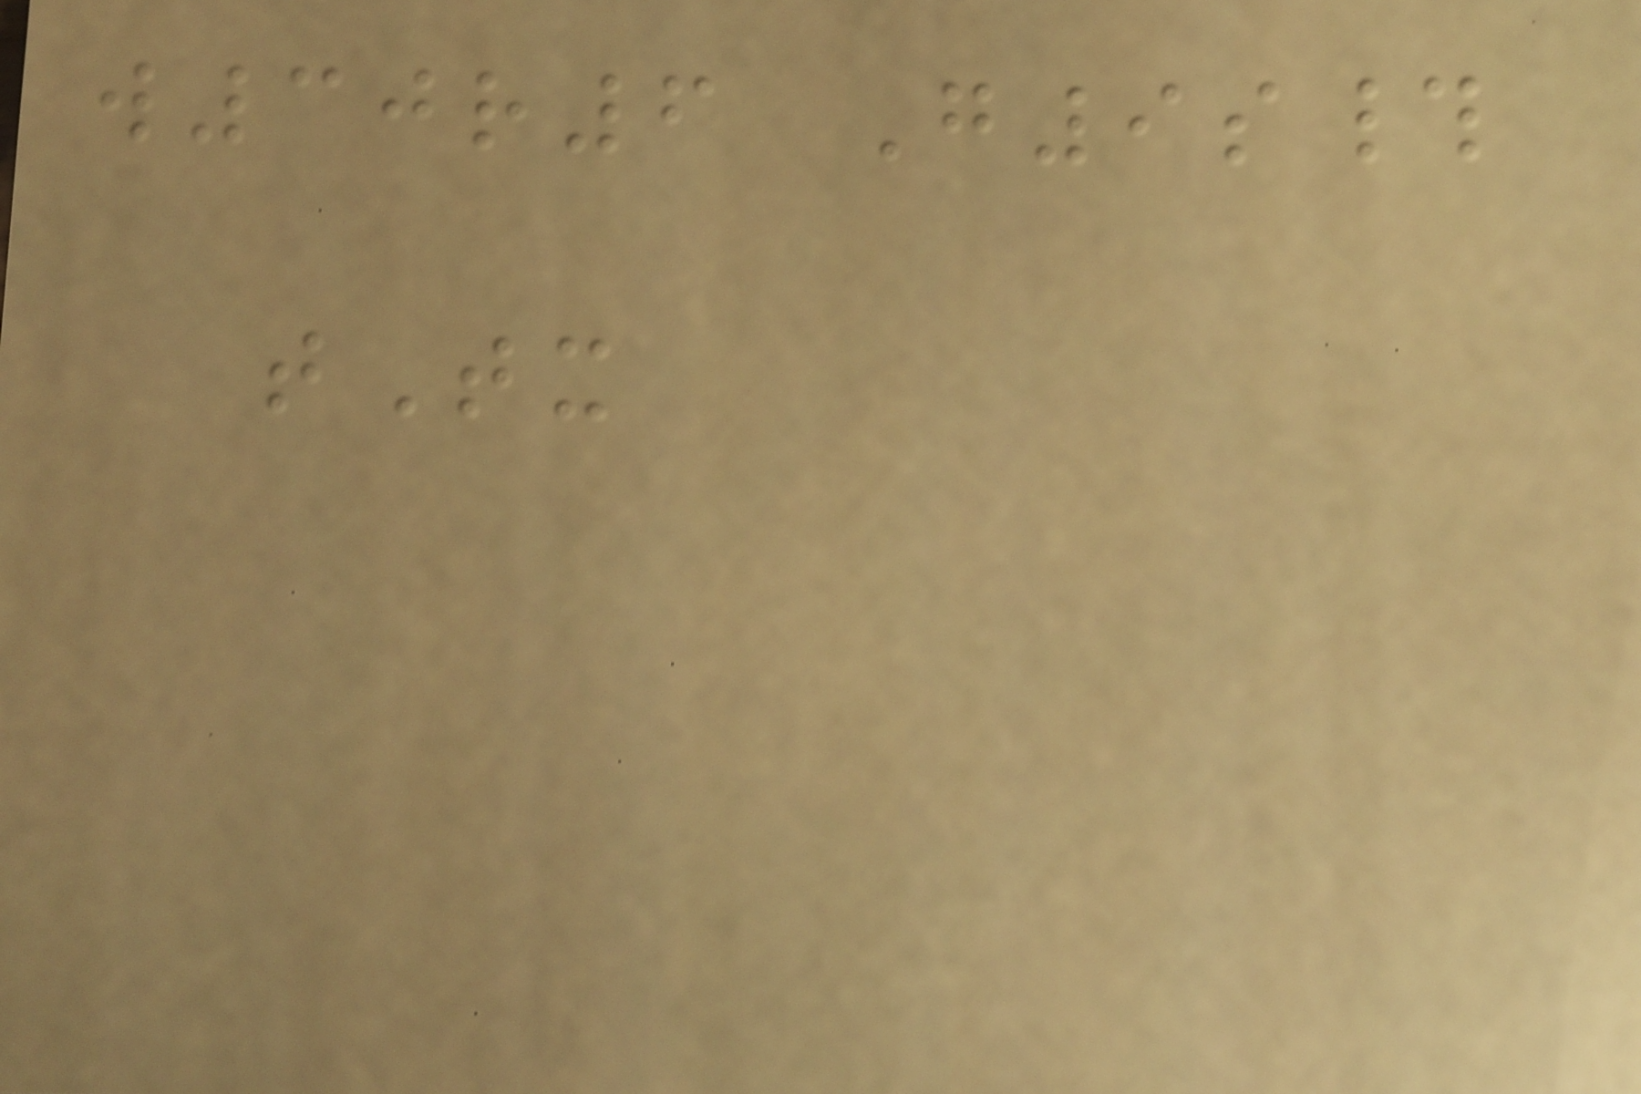w30r6 G9s#
tTx
